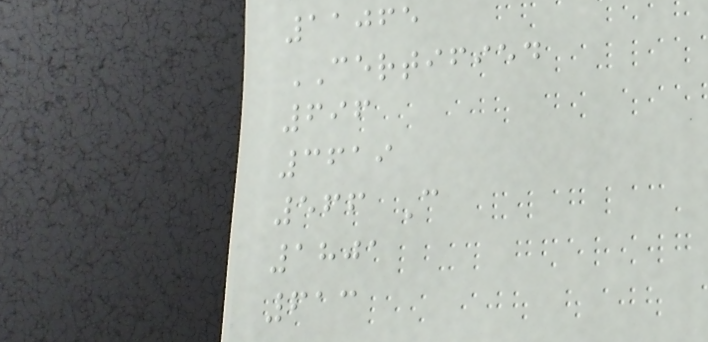11065
CERTIFIED
696
3619
566 C
1801
613
